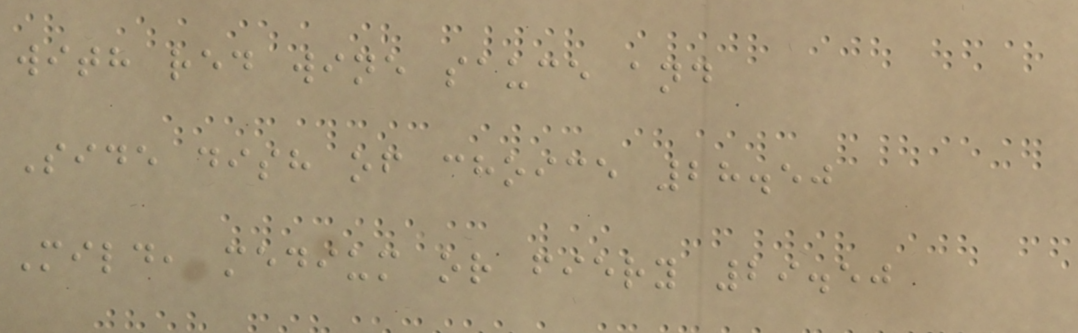with red wine sauce and
Side dish of choice 28.50
Mild, medium or fiery 29.50
